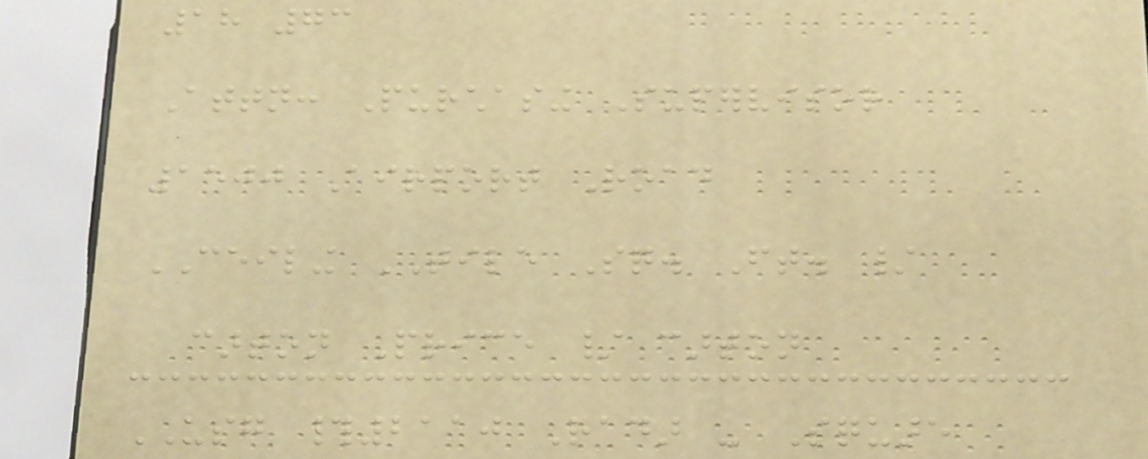18 73
Attn: Purchasing Supervisor
1500 Airport Road
CEILING TILE Sq. Ft. /
carton Price / carton
USG #2110 Radar - Square
